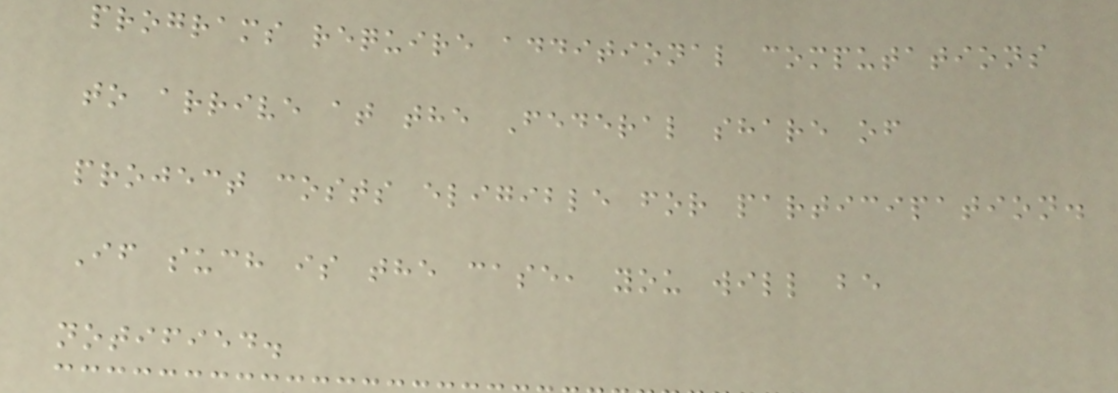programs require additional computations
to arrive at the Federal share of
project costs eligible for participation.
If such is the case, you will be
notified.
